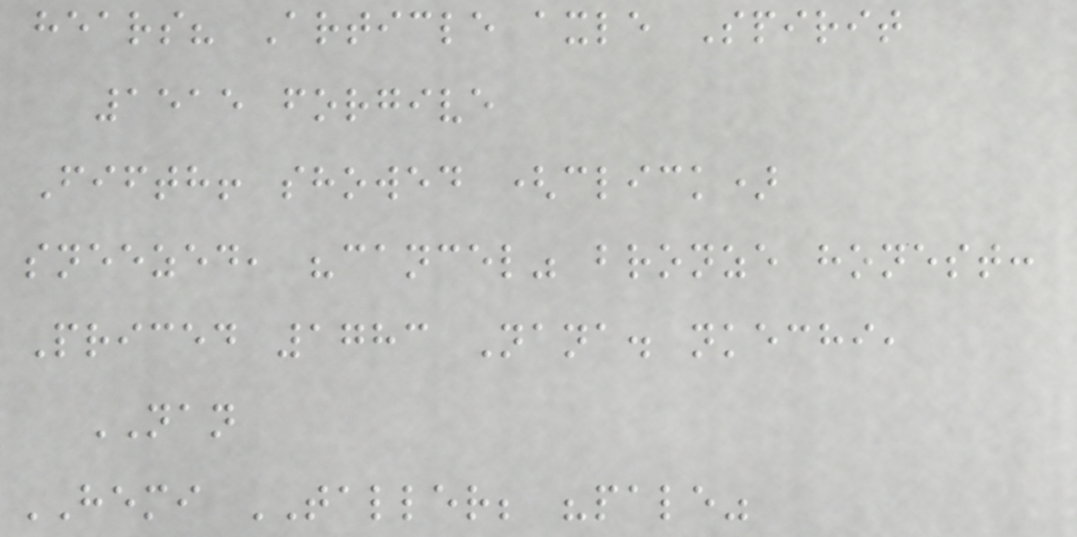hears? Article axle Spirit
1515 forgive
Fifth! showed (click)
sneezed, "cancel" bronze honest:
Priced 1783 Nana. nkechi,
NAN
HEMI TALLER; "pale"
